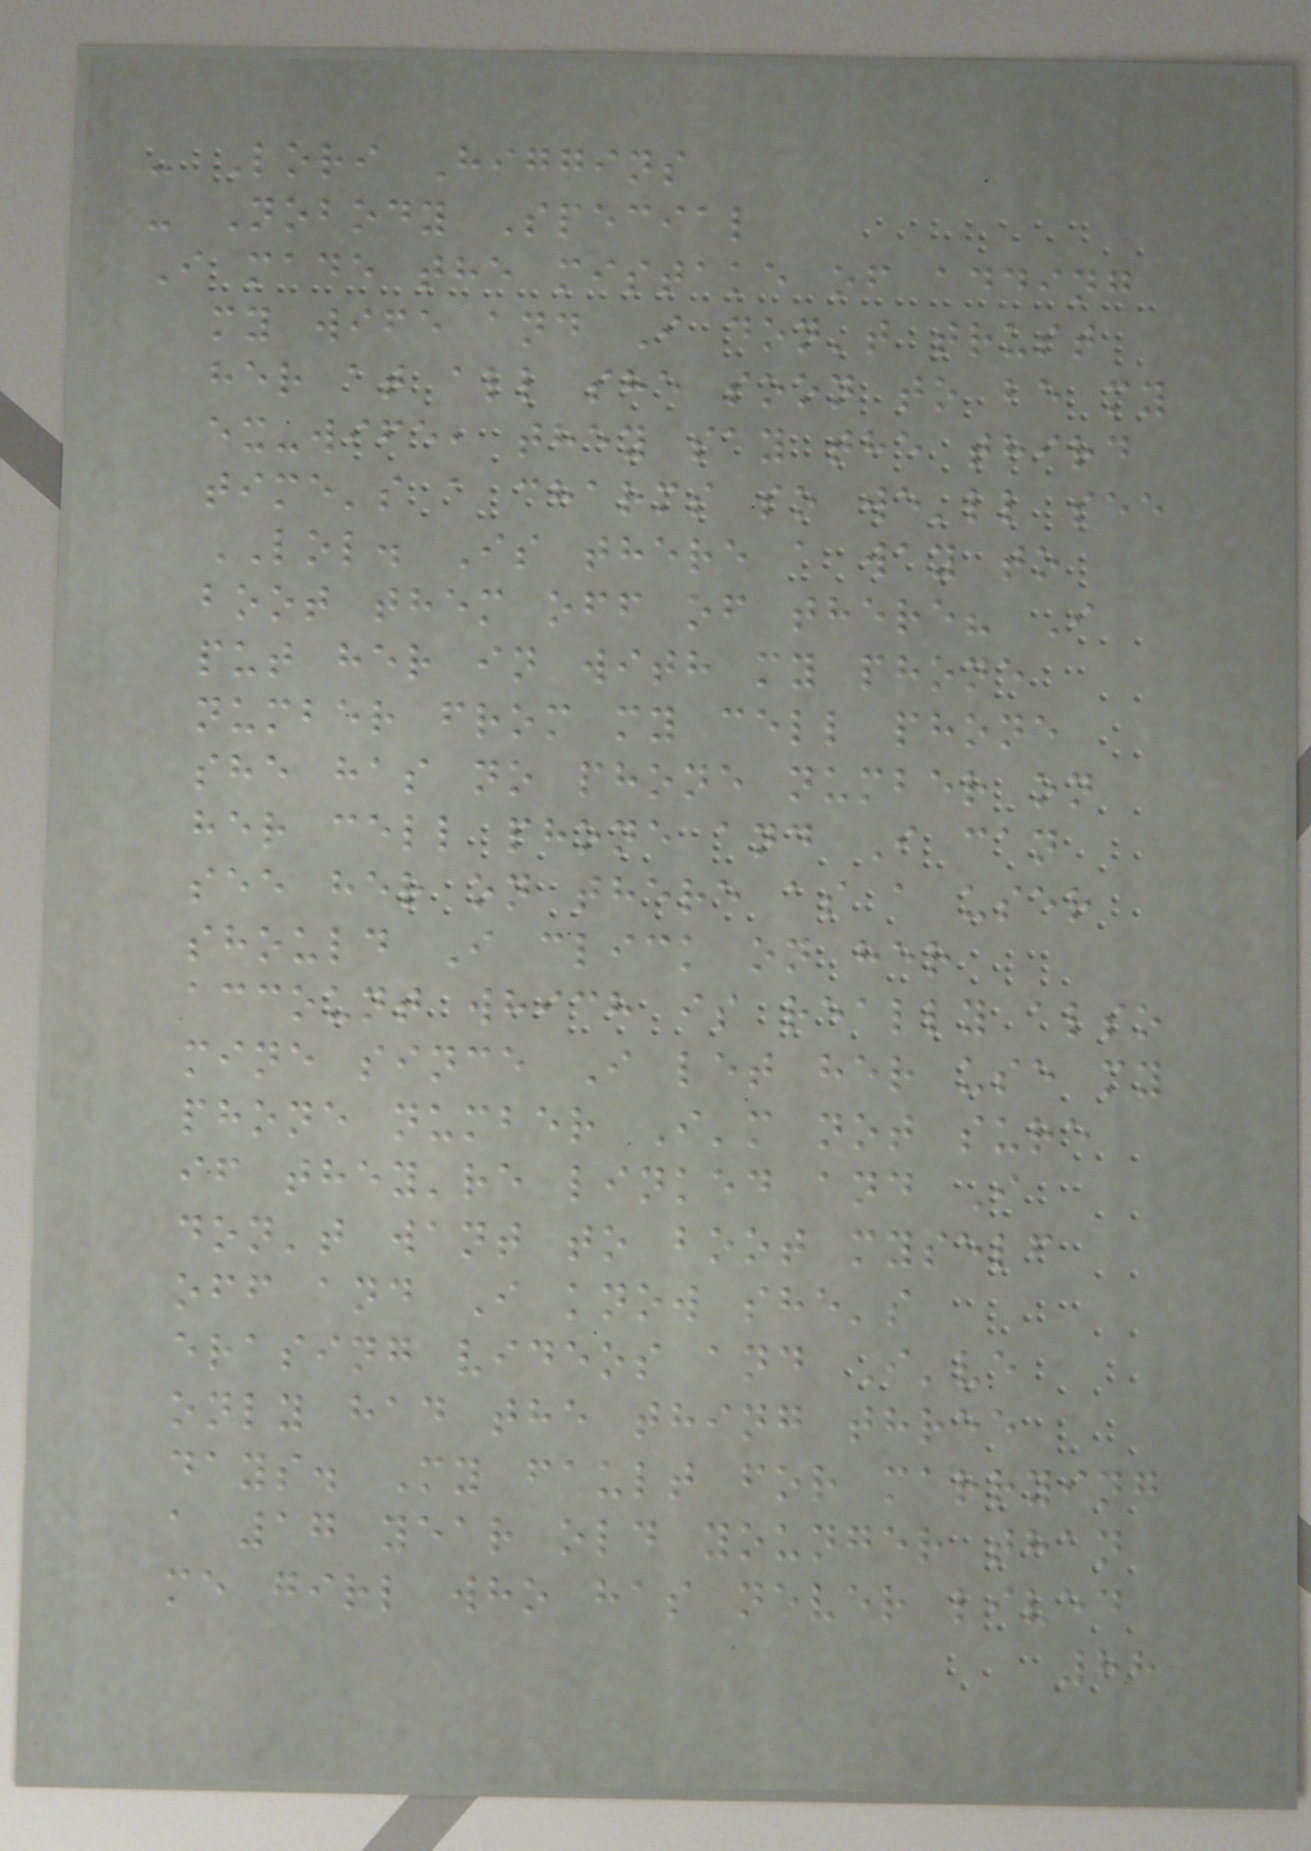- Lori Higgins
- Nobody Special
I made the mistake of adding
my wife and I don't trust
her at all she soon to be my
ex-wife, they say the third
time's a charms so we'll see
LOL. Is there a way to
boot them off of there? I
put her in with my phone
number from my cell phone
she has no phone number on
her cell phone and I can
see her on there as a user
should I click on her
account which is really also
mine since I let her use my
phone number I'm not sure
if they're linked and I
don't want to boot myself
off and I know she's
erasing videos and I've
only had the thing three
days. My fault for marrying
a 17 year old younger than
me girl who has never lived
88
